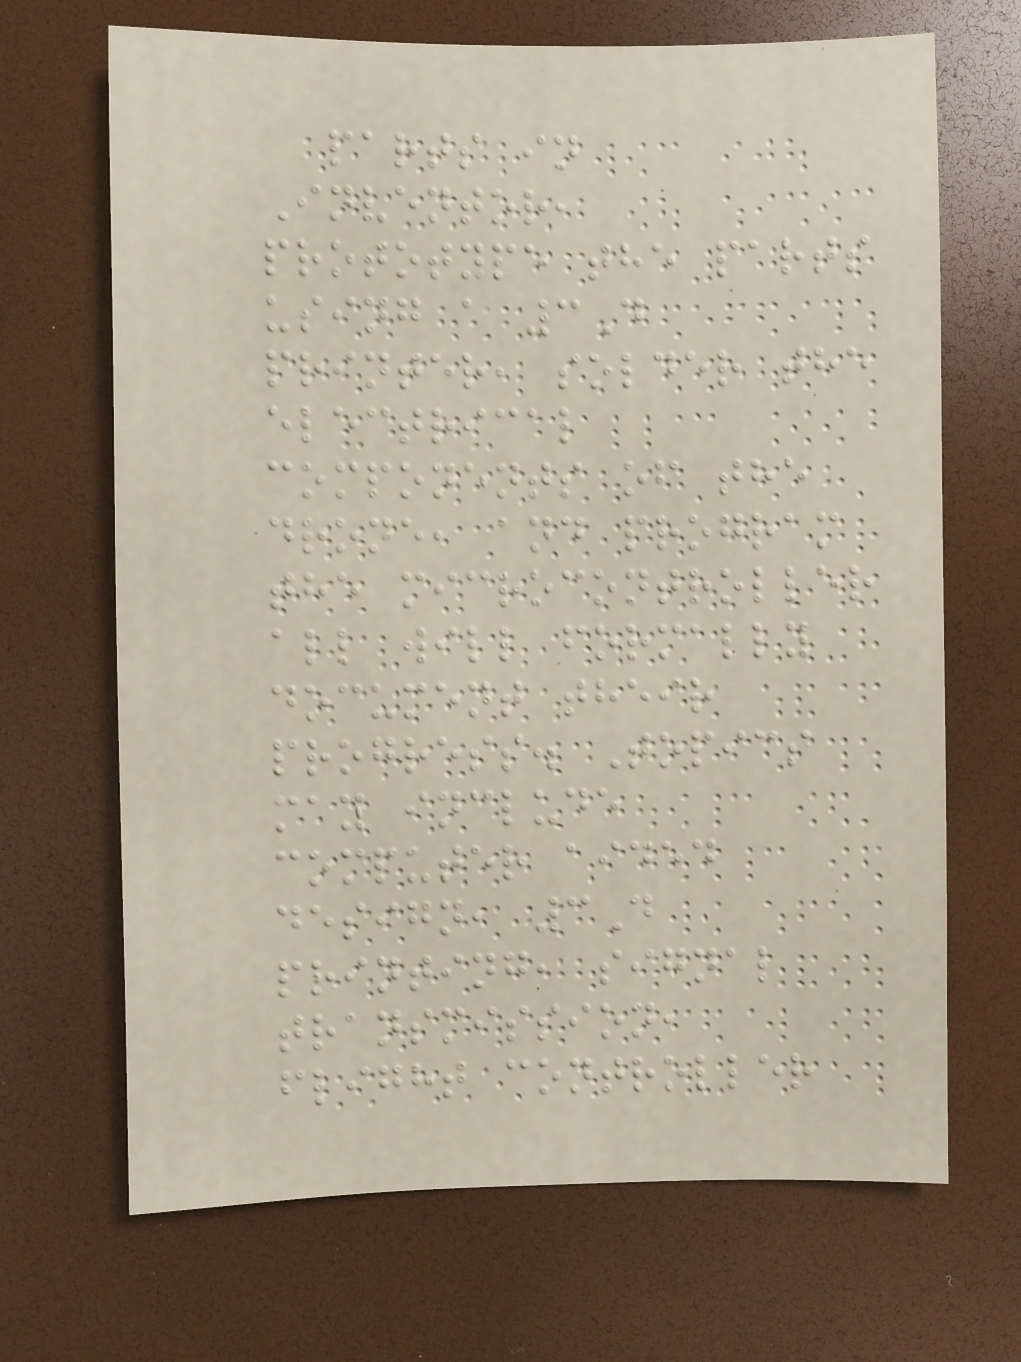parts in
Inventor,
prototype the parts
using a 3D
printer, solder the
electrical
components of the
drone, and program
the microcontroller
all will formally
document their
progress. Topics
may include
computer aided
design, 3D
printing, signal
transmission,
flight controller
